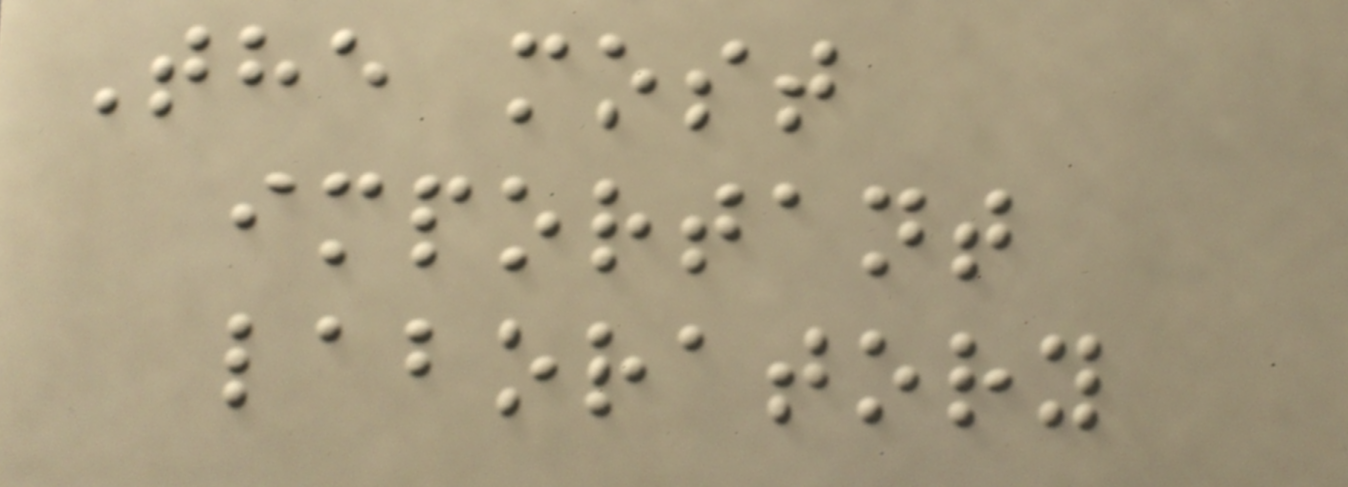The most
important
laboratory
